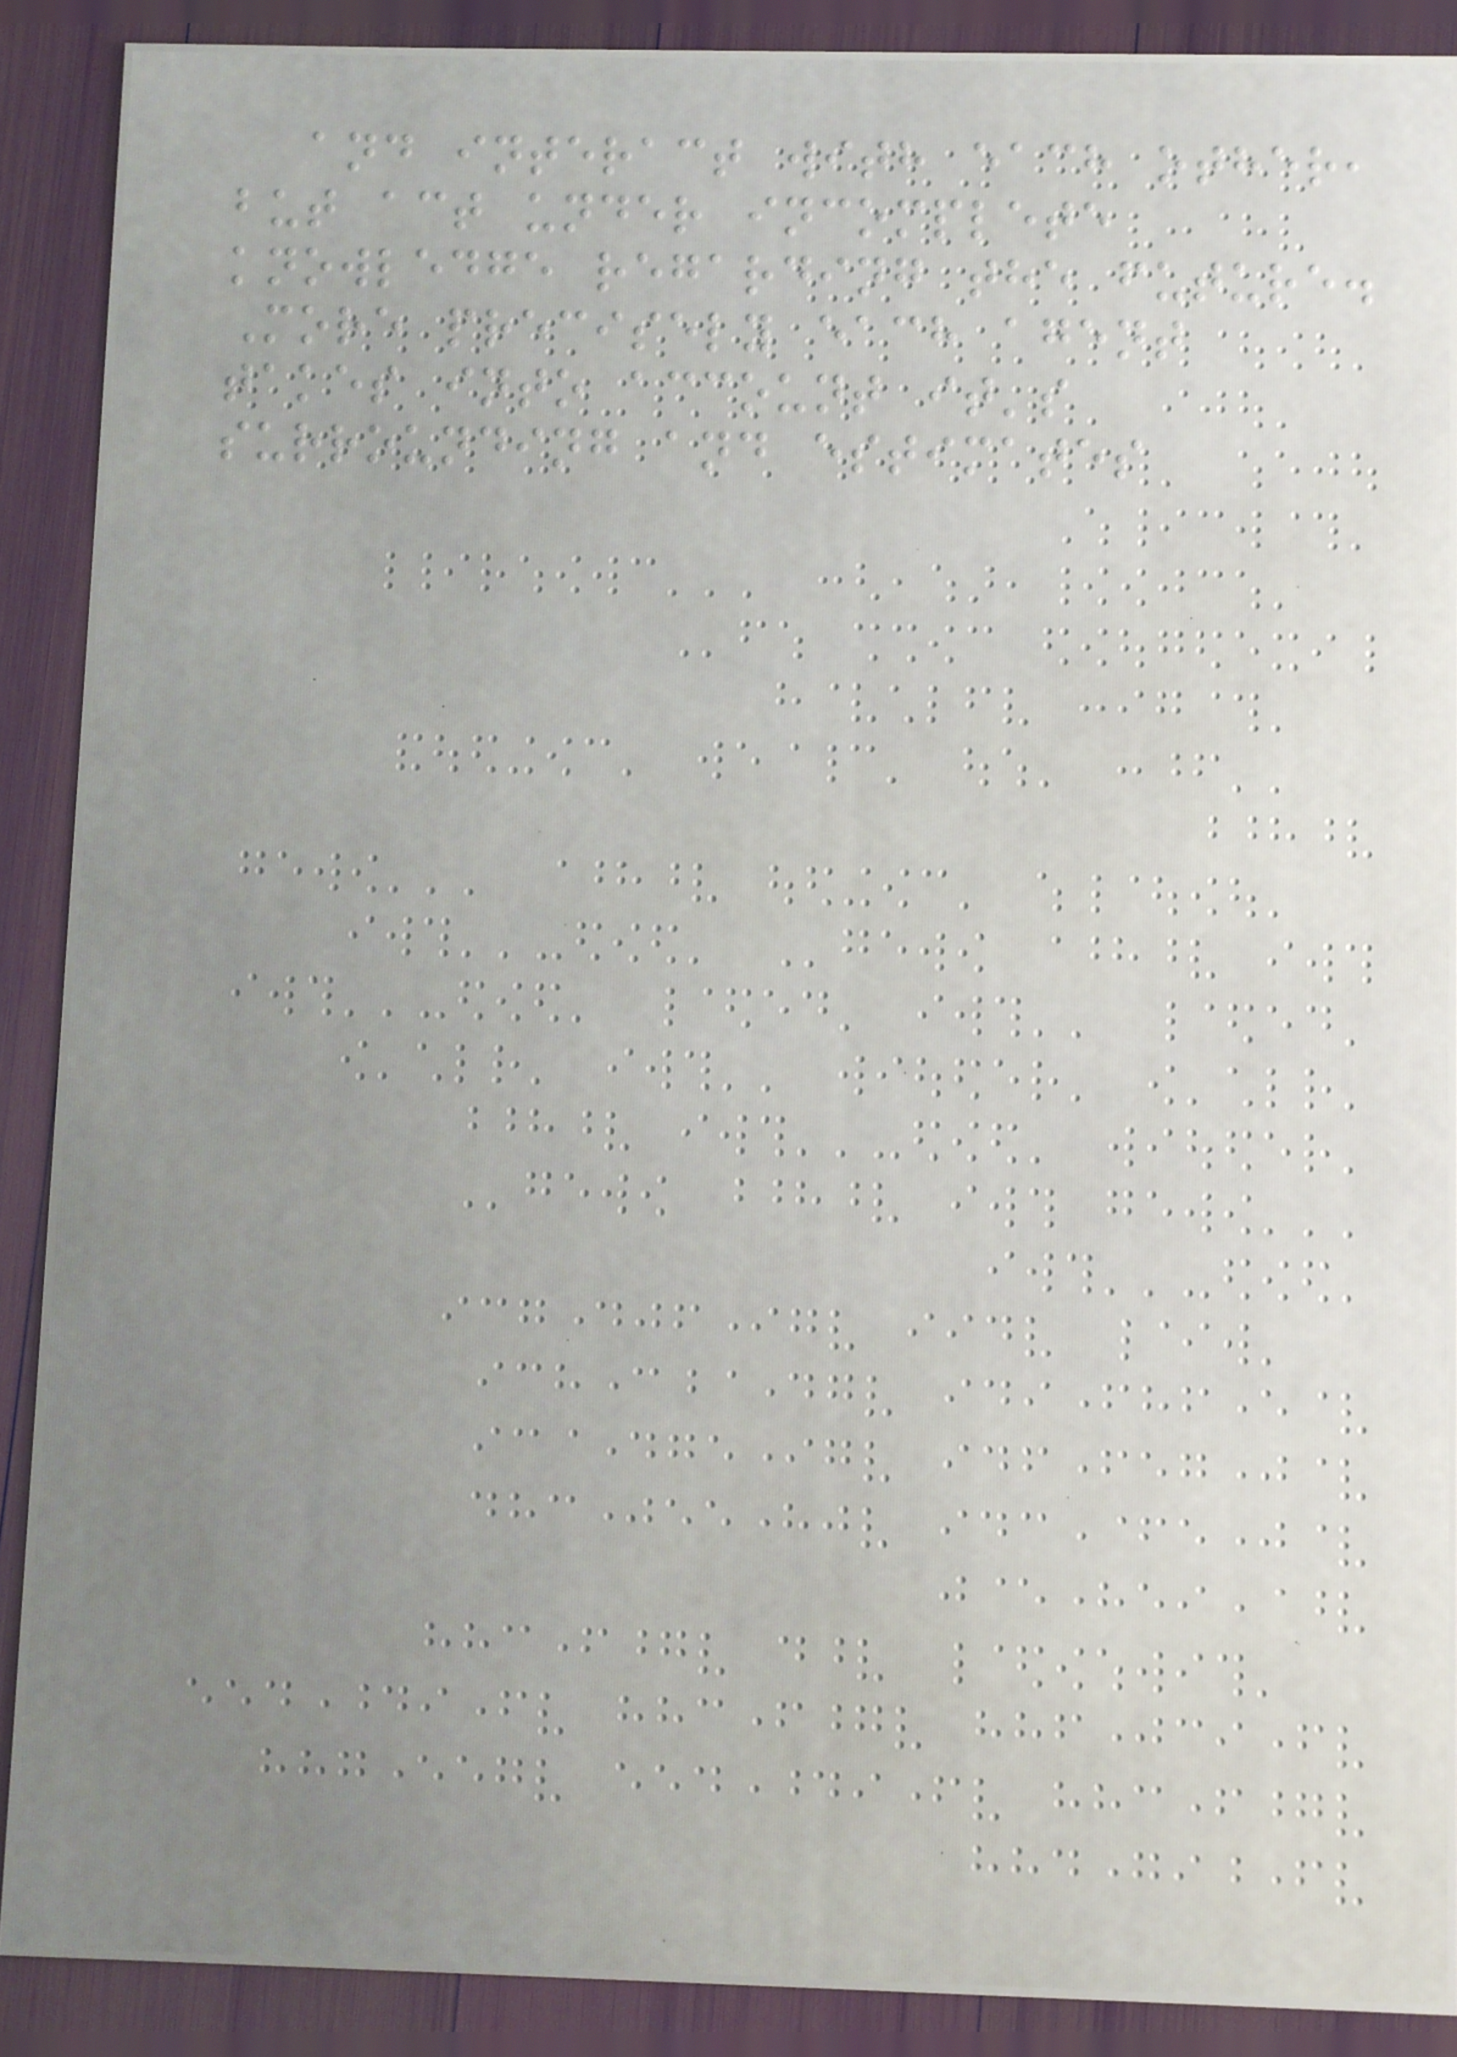and interact with each other,
but act under incomplete
knowledge regarding the future.
More precisely each agent
takes into account it's
surrounding and estimates
